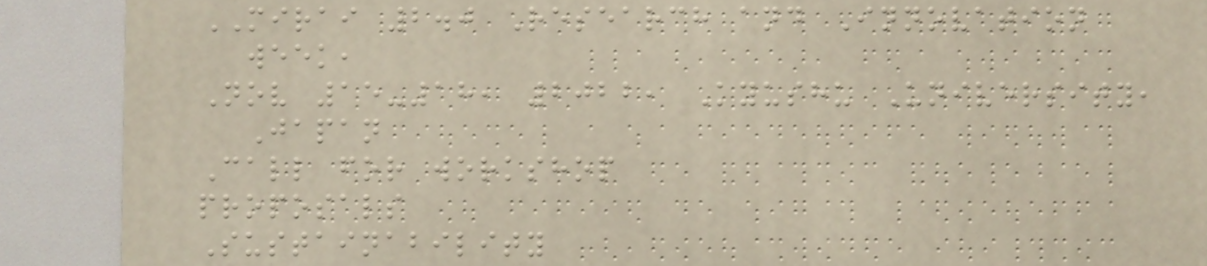MIRAI 2.0 Research and Innovation
week,
Nov 15-18, 2022, Kyushu University,
Japan
Call for workshop
proposals
Sustainability
